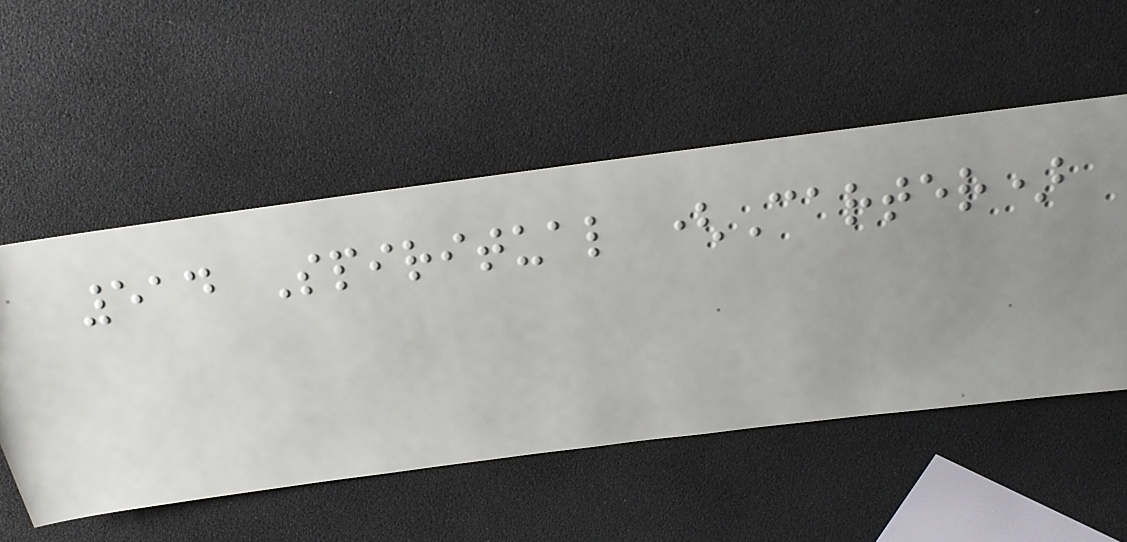514 Spiritual (Carter)
